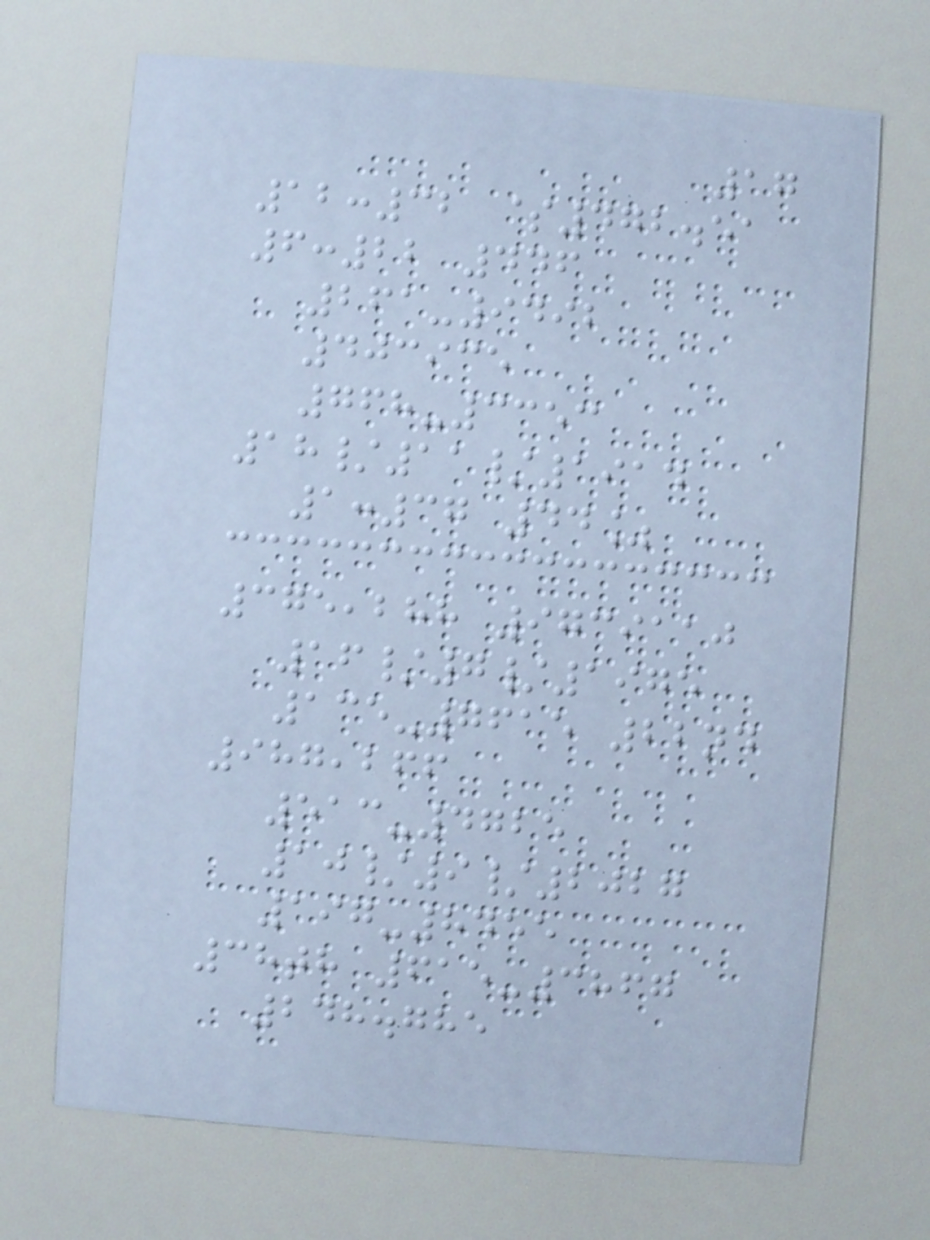17
12:32 $472.51
6:22 446
261-9492
403935
768-3353
18/11/1914
1:37 44%
375,288 9739110
16/7/1975
135-7615 22nd
987,266
513-4725
10/9/2027
197-8455
38th 615-3867
248.785
